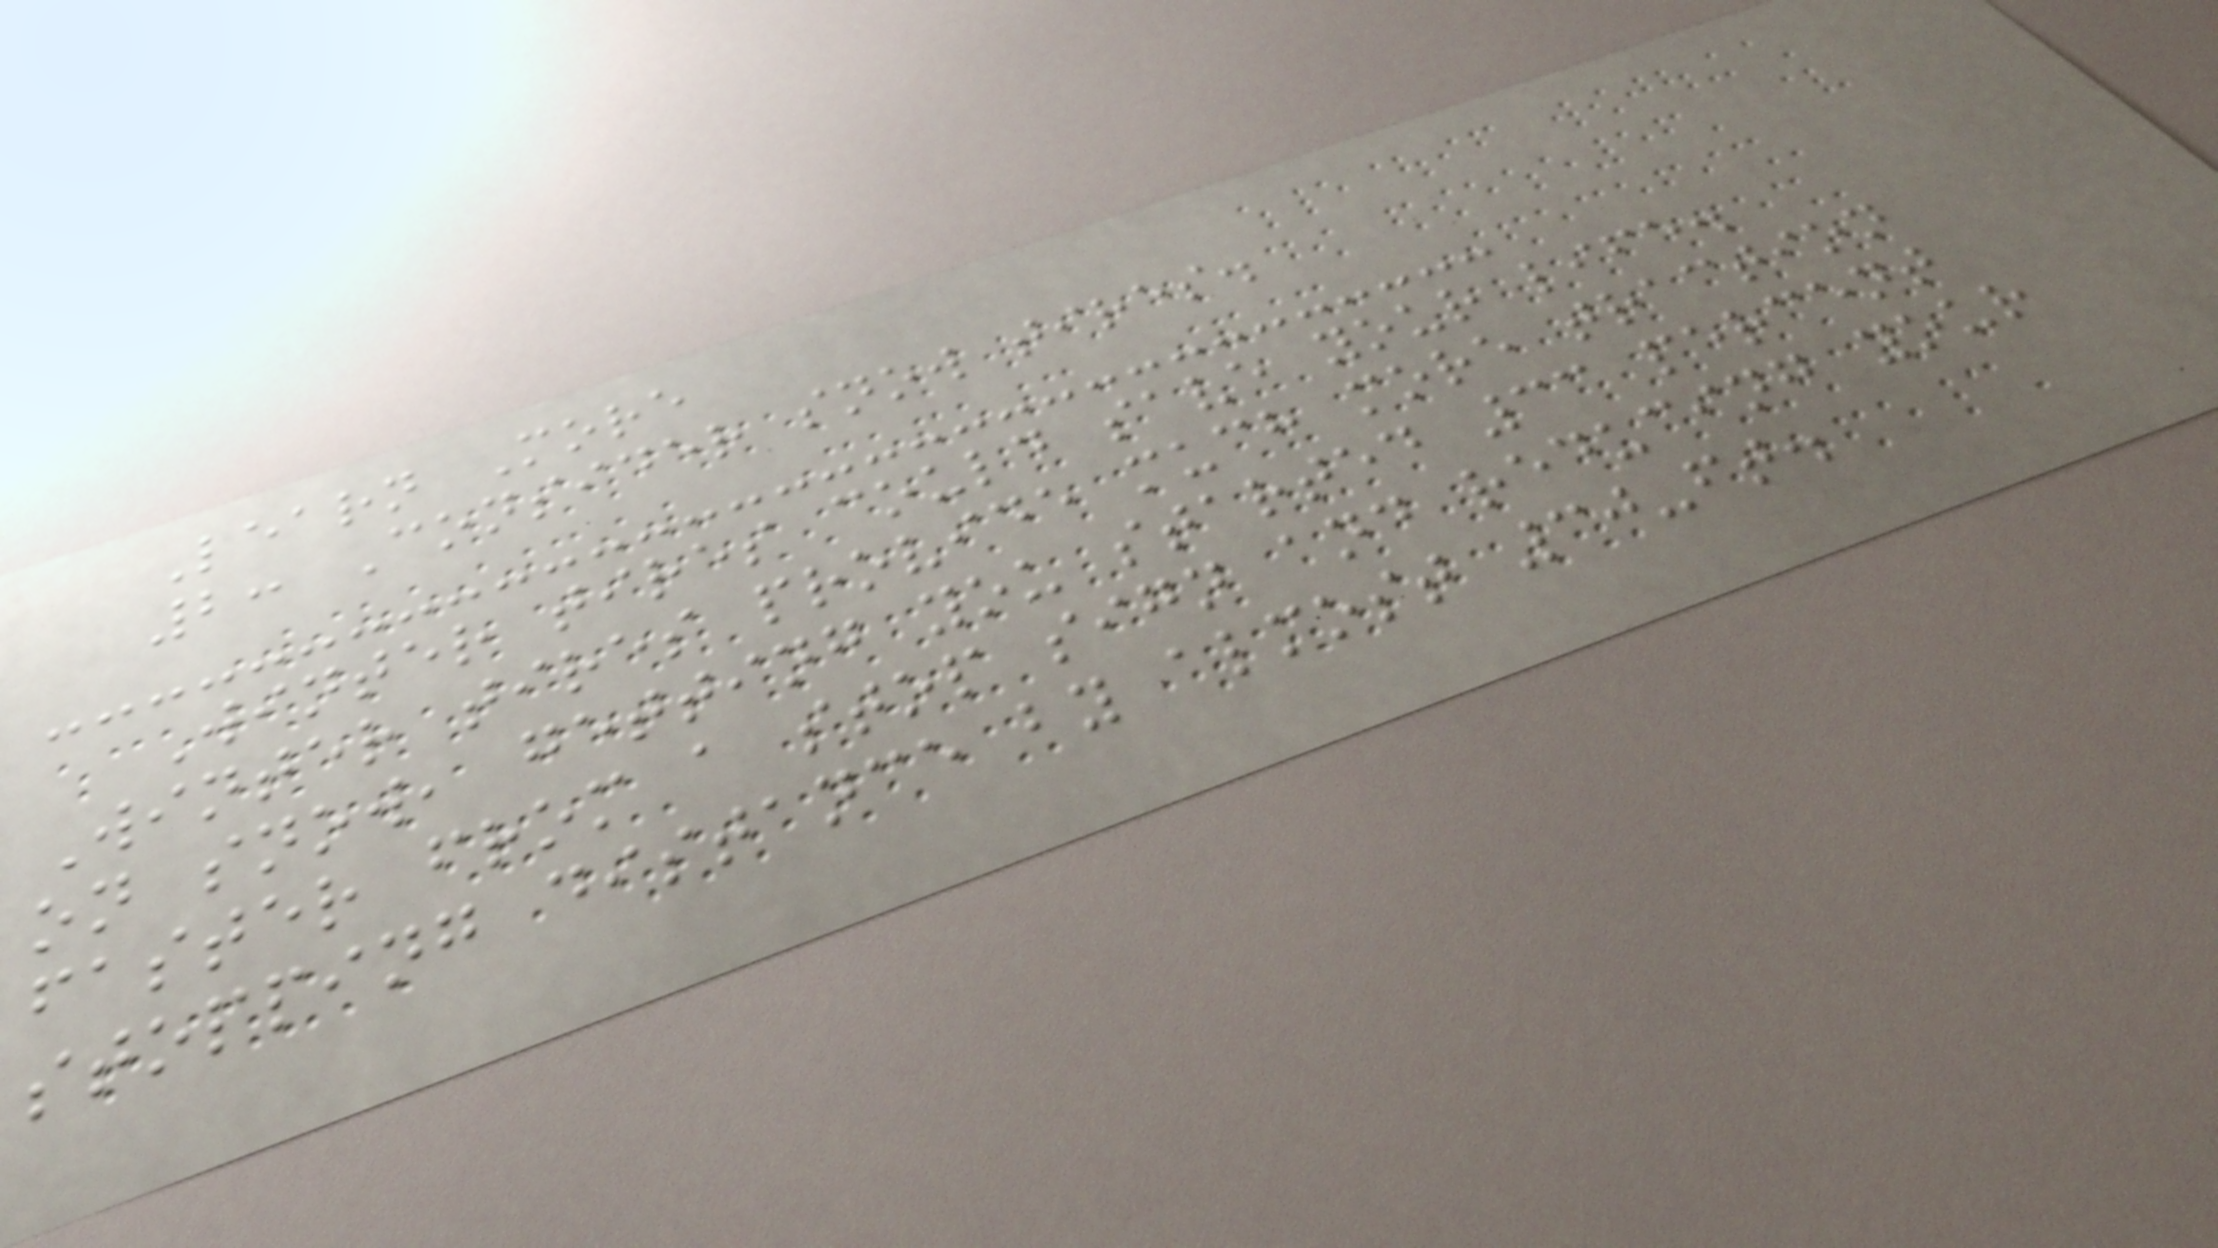Learn More
2: Consider snow tires.
Winter tires could save your life.
Winter tires provide much more traction
on snow, getting you started 33 percent
faster from a stop sign and reducing your
stopping distance by almost 30-ft.
